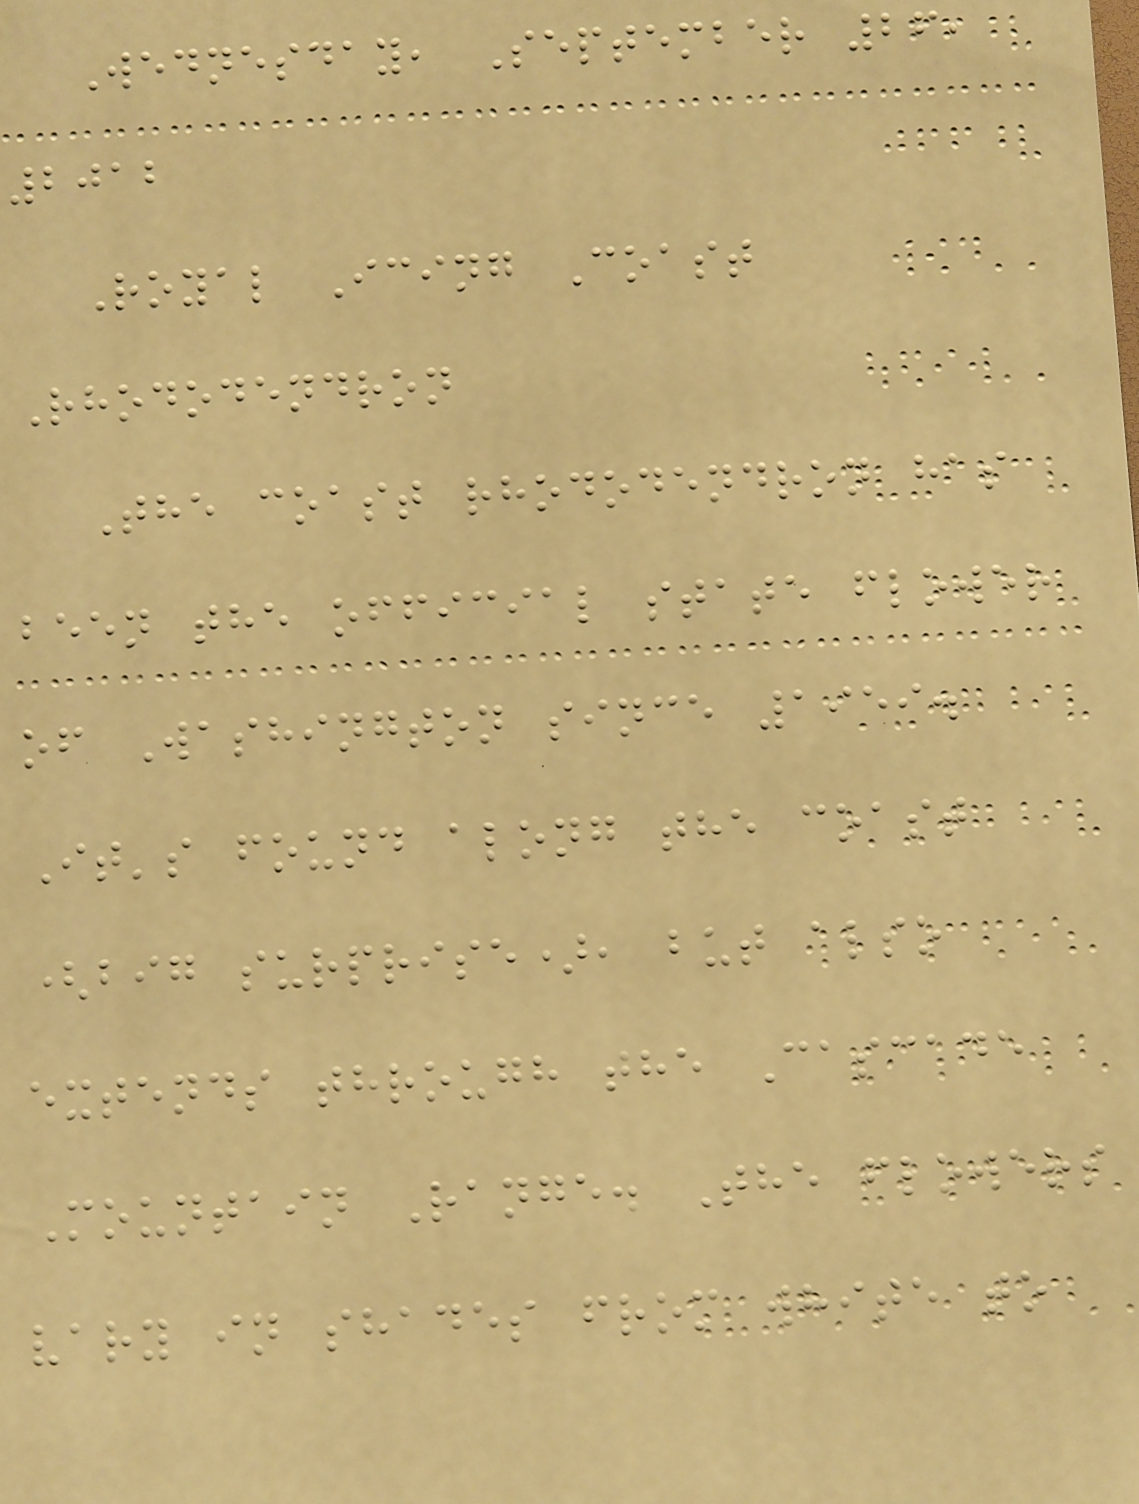Wednesday, September 26,
2012
Royal Icing Coast
Rhododendron
The coast rhododendron has
been the official state flower
of Washington since 1959.
It's found along the coast
(big surprise), but also
extends through the Cascade
Mountain Range. The flowers
vary in shades from white to
